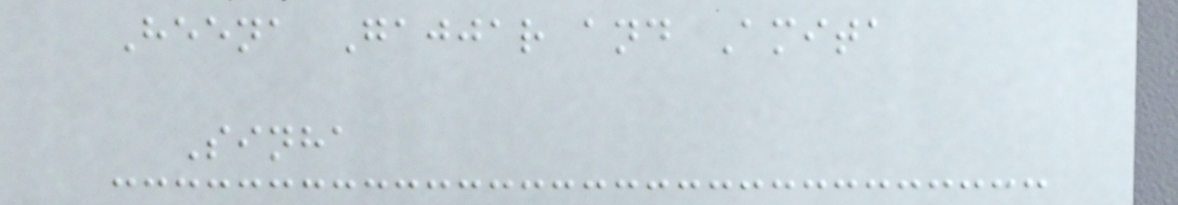Heena Gajjar and Amita
Sinha
